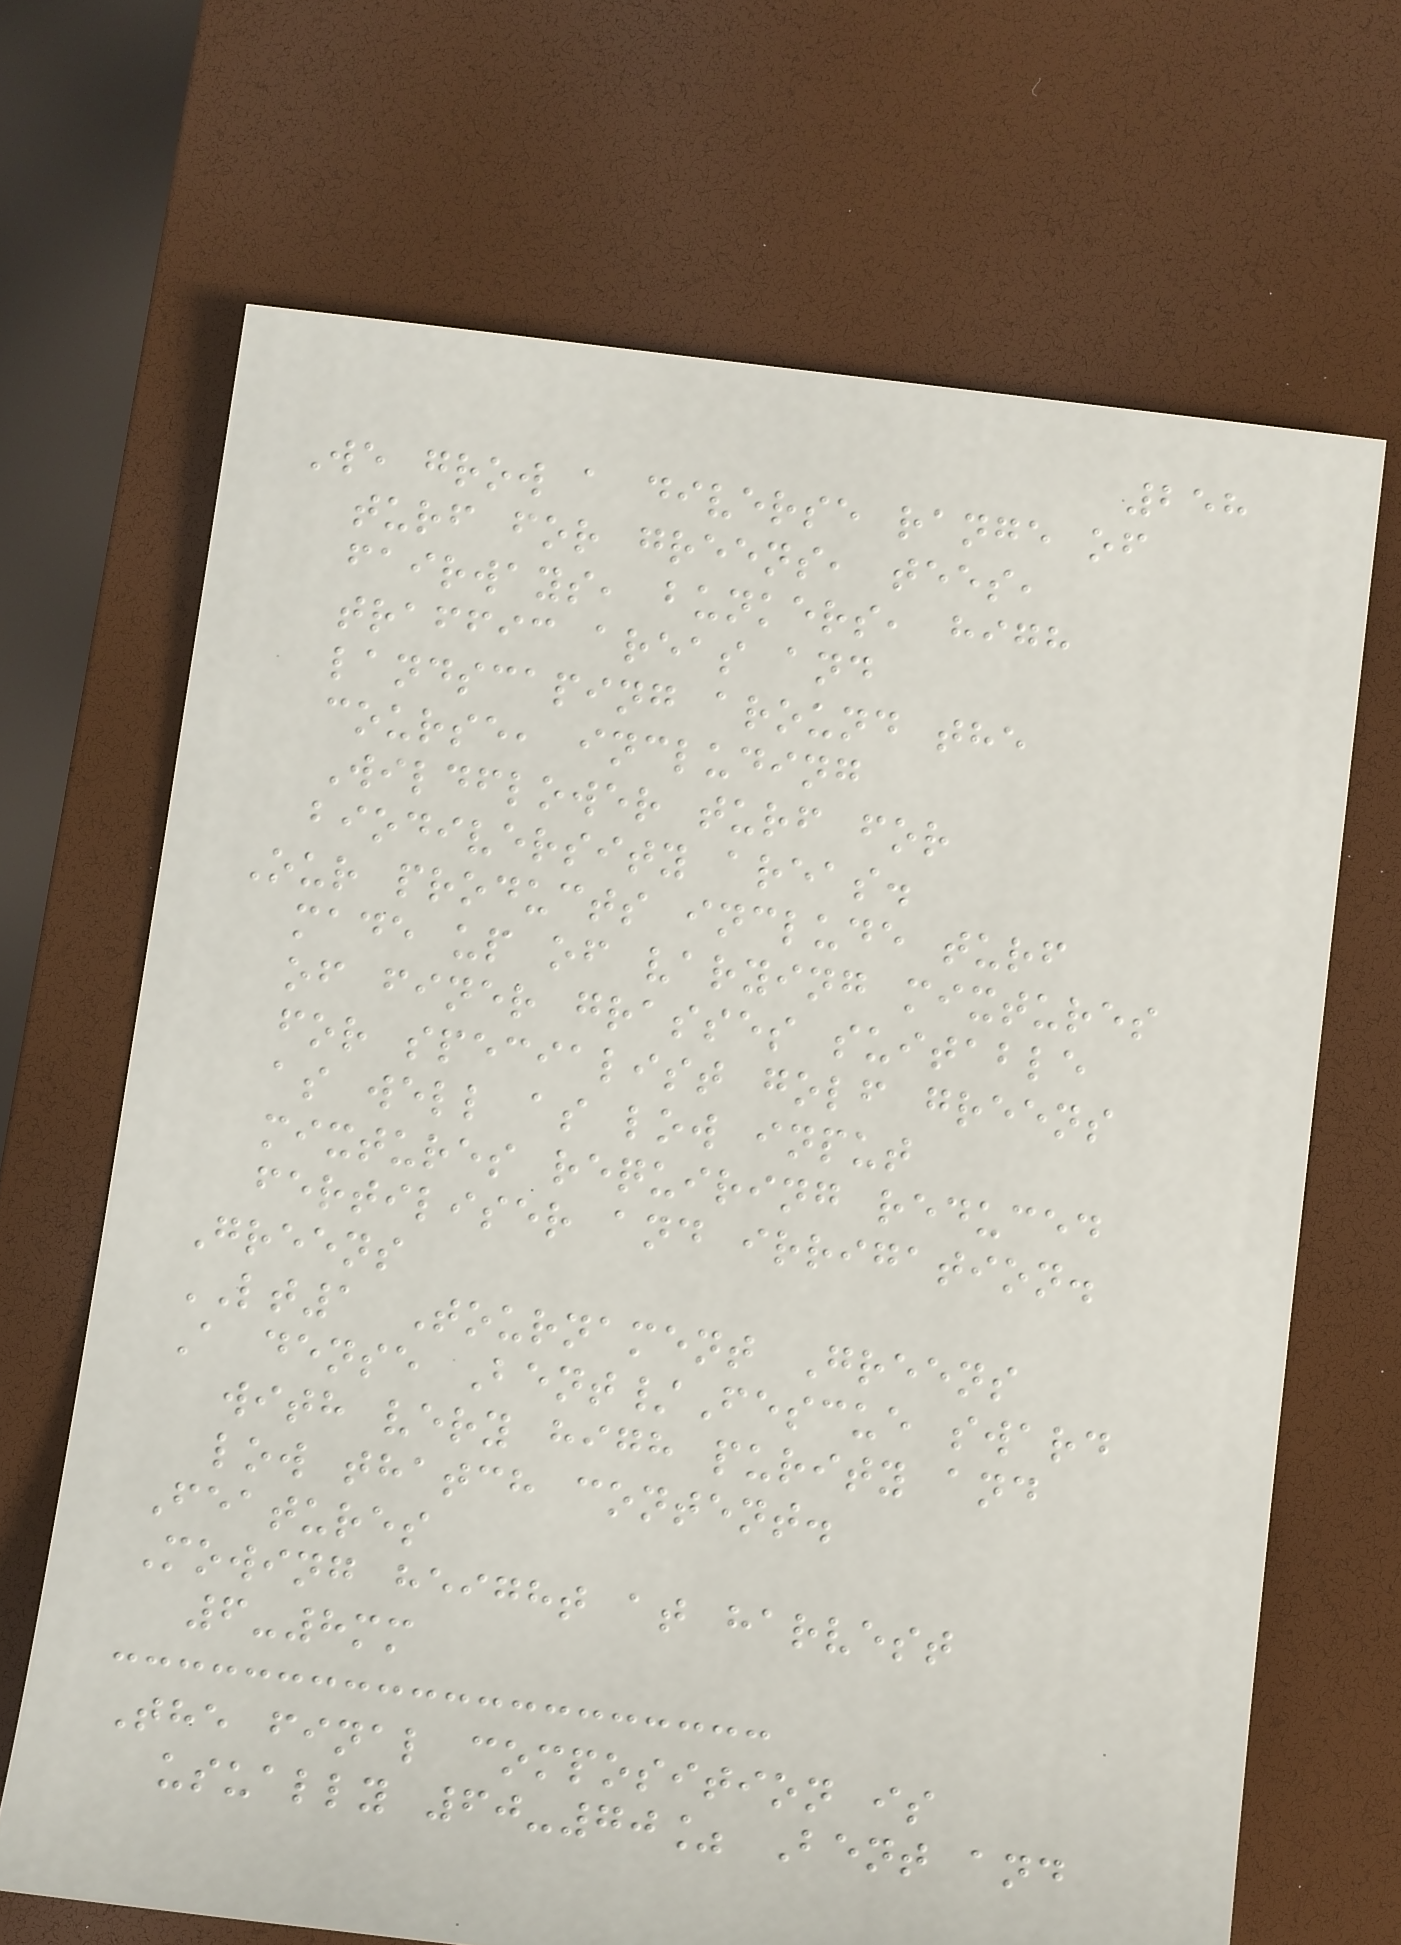258
We grow a diverse range of
turf for greens, tees,
fairways, bunkers, high
traffic areas and
landscaping around the
course, including
Wildflower turf for
biodiversity areas.
Our products include turf
made up of varying mixtures
of finer grasses suitable
for specialist golf greens
as well as low input
mixtures requiring reduced
fertiliser and irrigation.
Greens
LT1 Tournament Greens
A dense Bent/Fescue sward
with very high purity and
low thatch content.
Features
Mowing height at harvest
6-8mm
The final composition is
usually 60-70% Bent and
